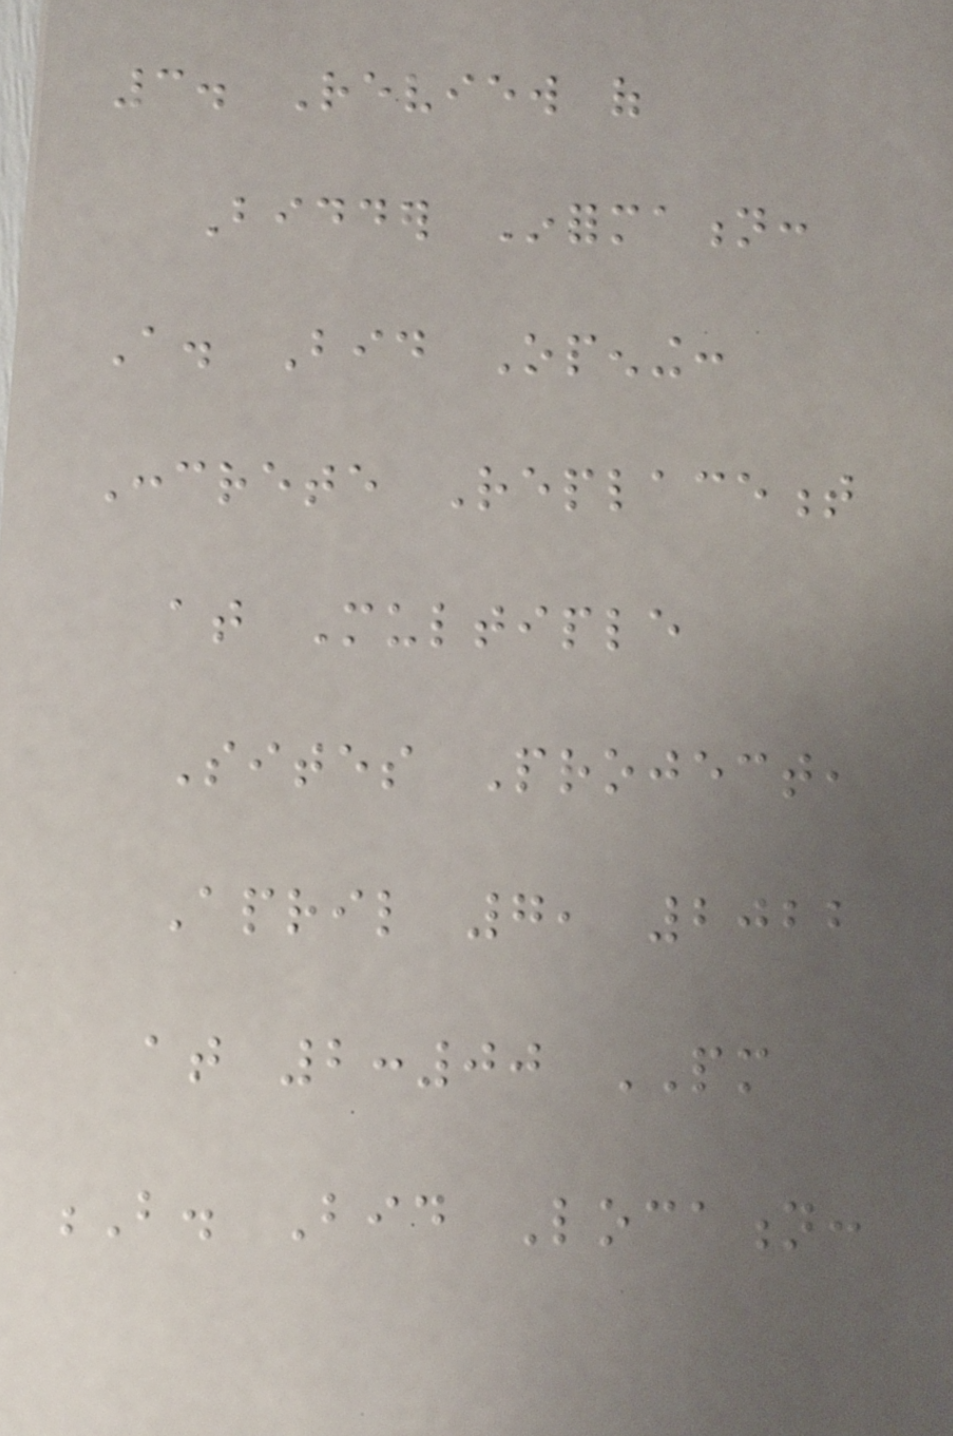3. Review of
Bidder Information:
A. Bid Opening:
Concrete Replacement
at Multiple
Sites Project,
April 7, 2022
at 2:00 PM
B. Bid Location:
